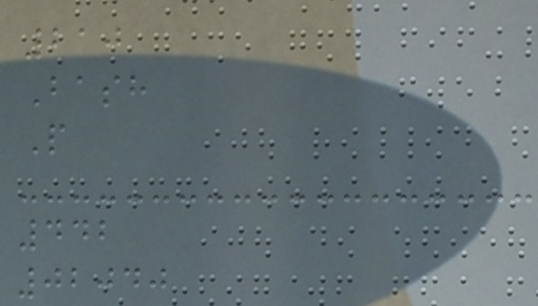210
Bash
P
442
02040
